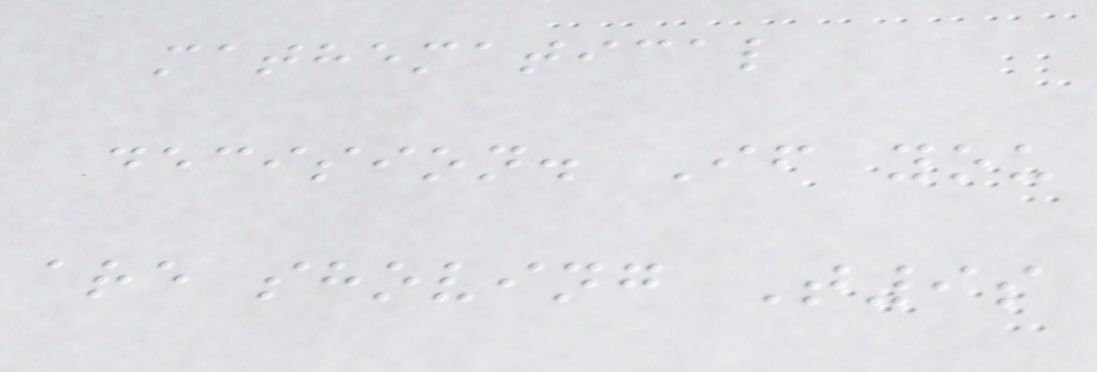mathematical
decision. If you
are shoving T9s
